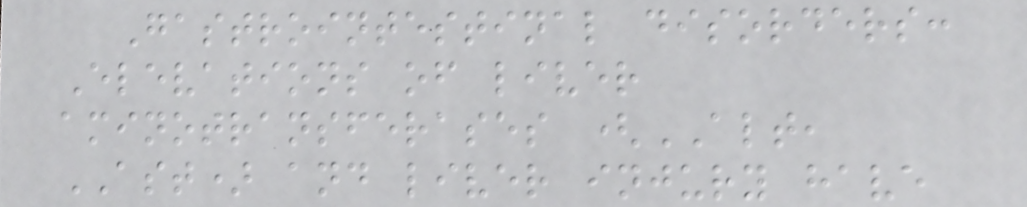Gastrointestinal disorders:
Elevations of liver
aminotransferases (ALT,
AST) and liver injury have
